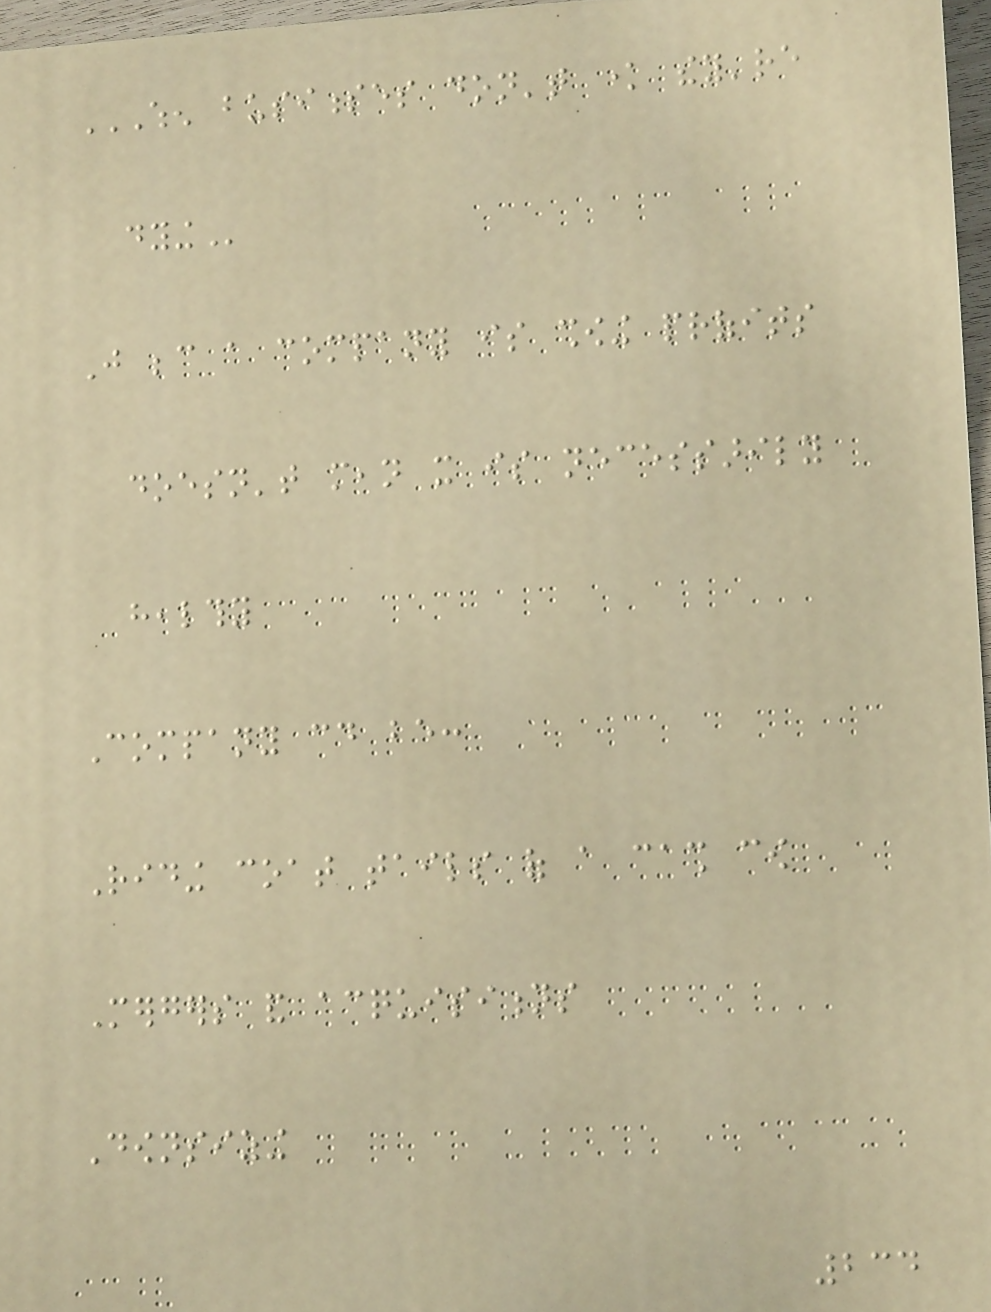WHEN BUSINESSES DON'T KNOW THEY'RE
DYING
Just because a company is showing profits
doesn't mean it is necessarily
healthy
Company could be:
Riding coat tails of a cash cow
Mergers and acquisitions
Downsizing
234
